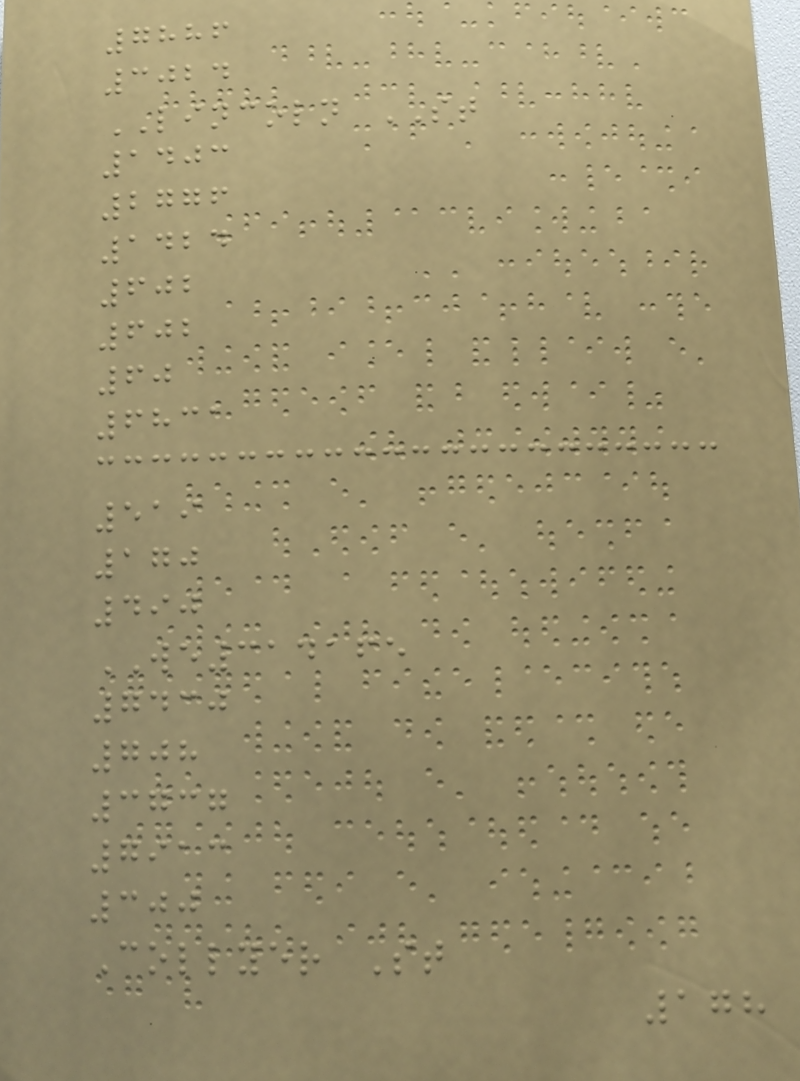7886
3024
LINCOLN ST
1403
2776
1424
602
602
60
6831
519
170
490
WE314165
7430
708
3737
7913
300
Collyer St
178
